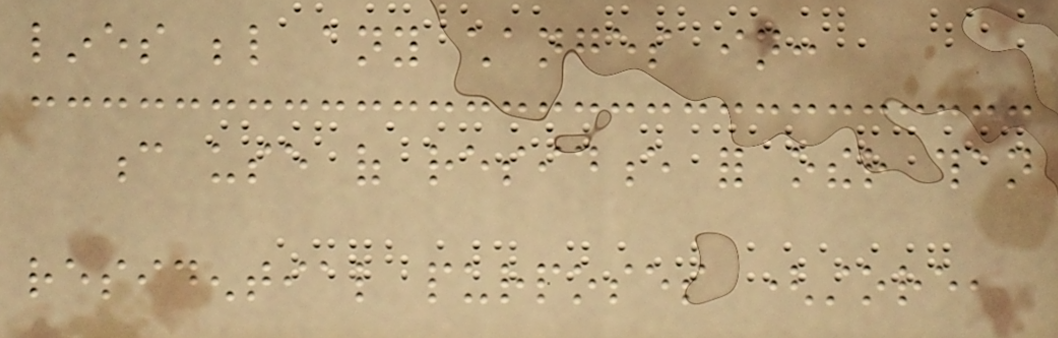lines below any changes in:
c use of residence for other than
residential purposes (store,
